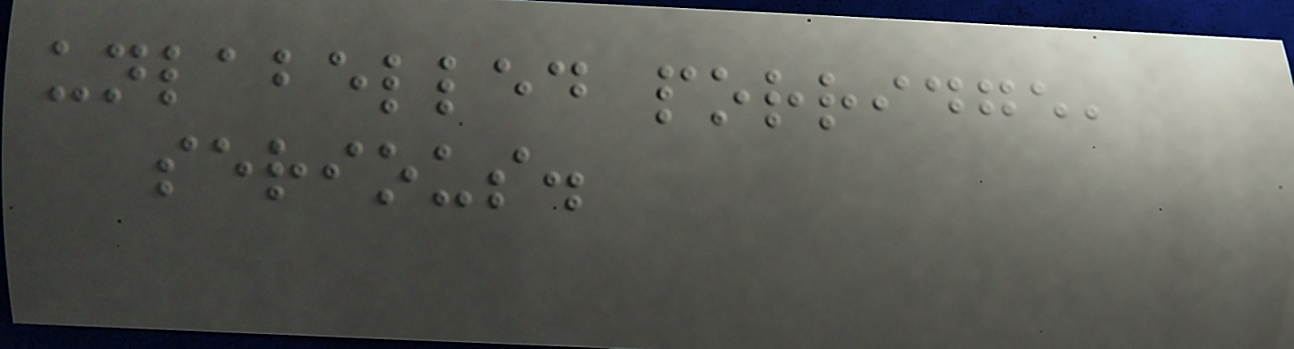unlabelled porridge,
serious.
